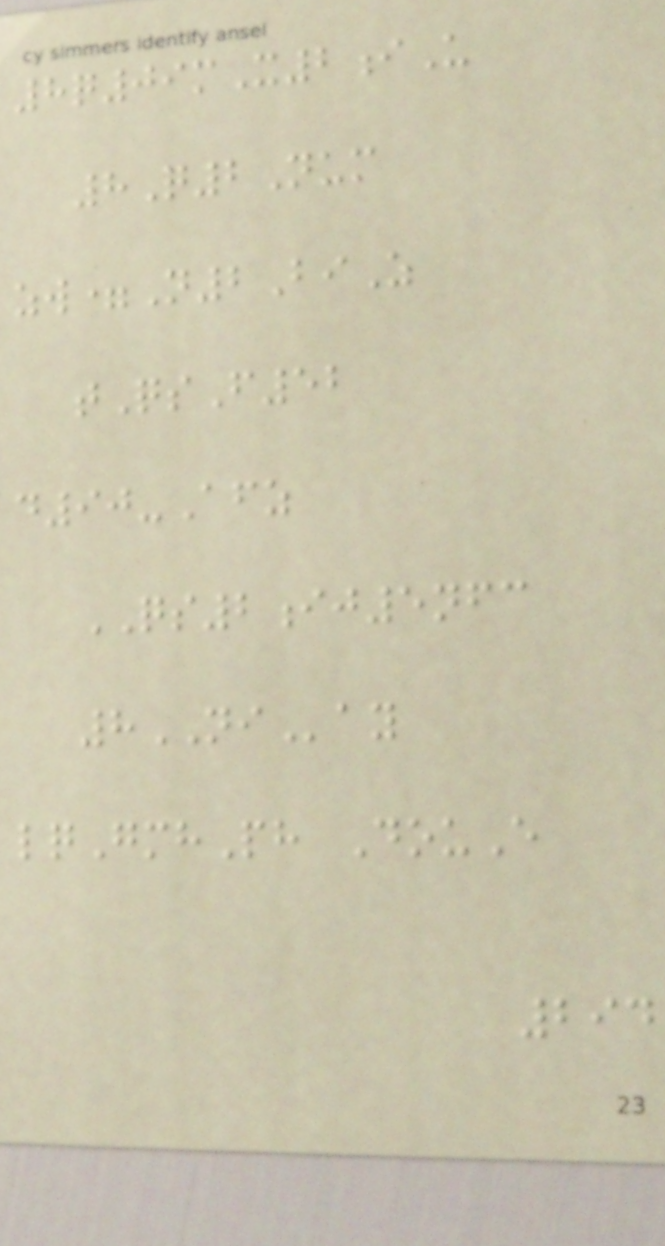8q09mX2iU
8Q2Num
zw=N2BiZ
tQsF52
d90-Afz
QS2ij5nfc
8NIay
lqGmhPh DouE
294
